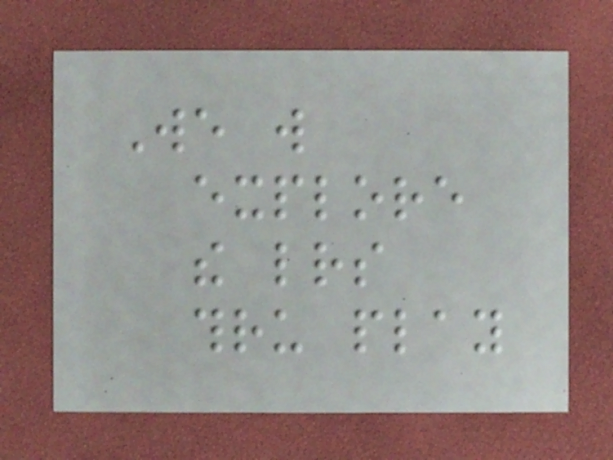We will
explore
the letters
thru play
